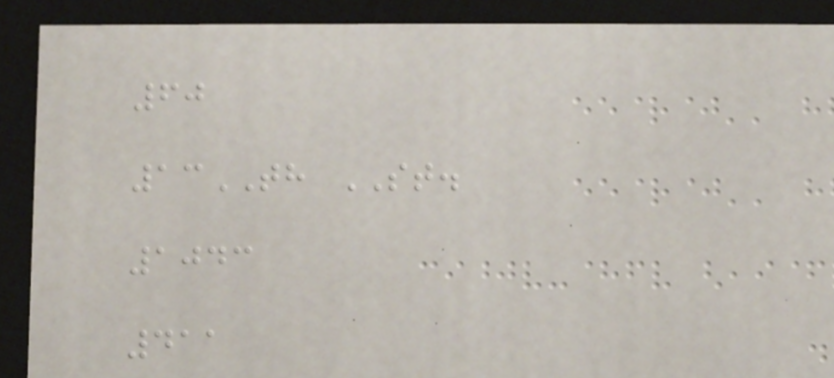60
13TH ST.
1043
411
